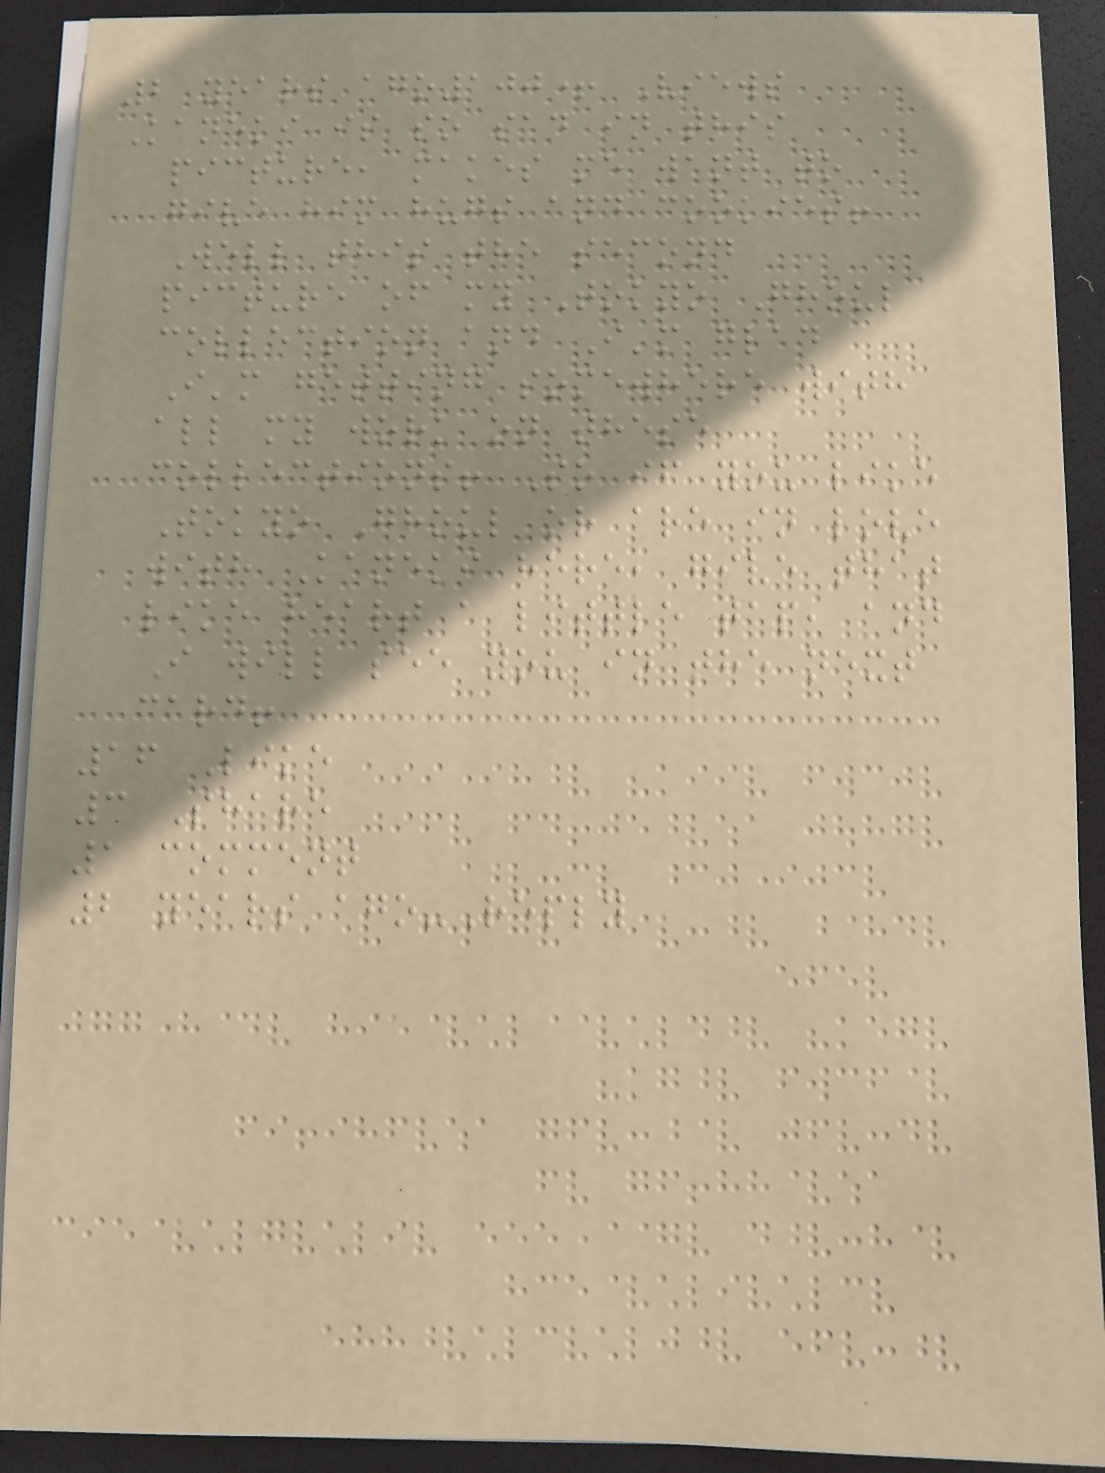2 years ago100+ Views
Kaneki is so sad in this
picture, makes me want to
give him hugs and cookies!
Well this the second
picture of my Tokyo Ghoul
collection and I'm glad
I'm getting somewhere with
all my work on these
collections! So if you like
Tokyo Ghoul or are in love
with Kaneki here, give that
like heart a little tap, and
I will see you in the next
card!
16 Like
3 Share
1 comment
2 years ago-Reply
